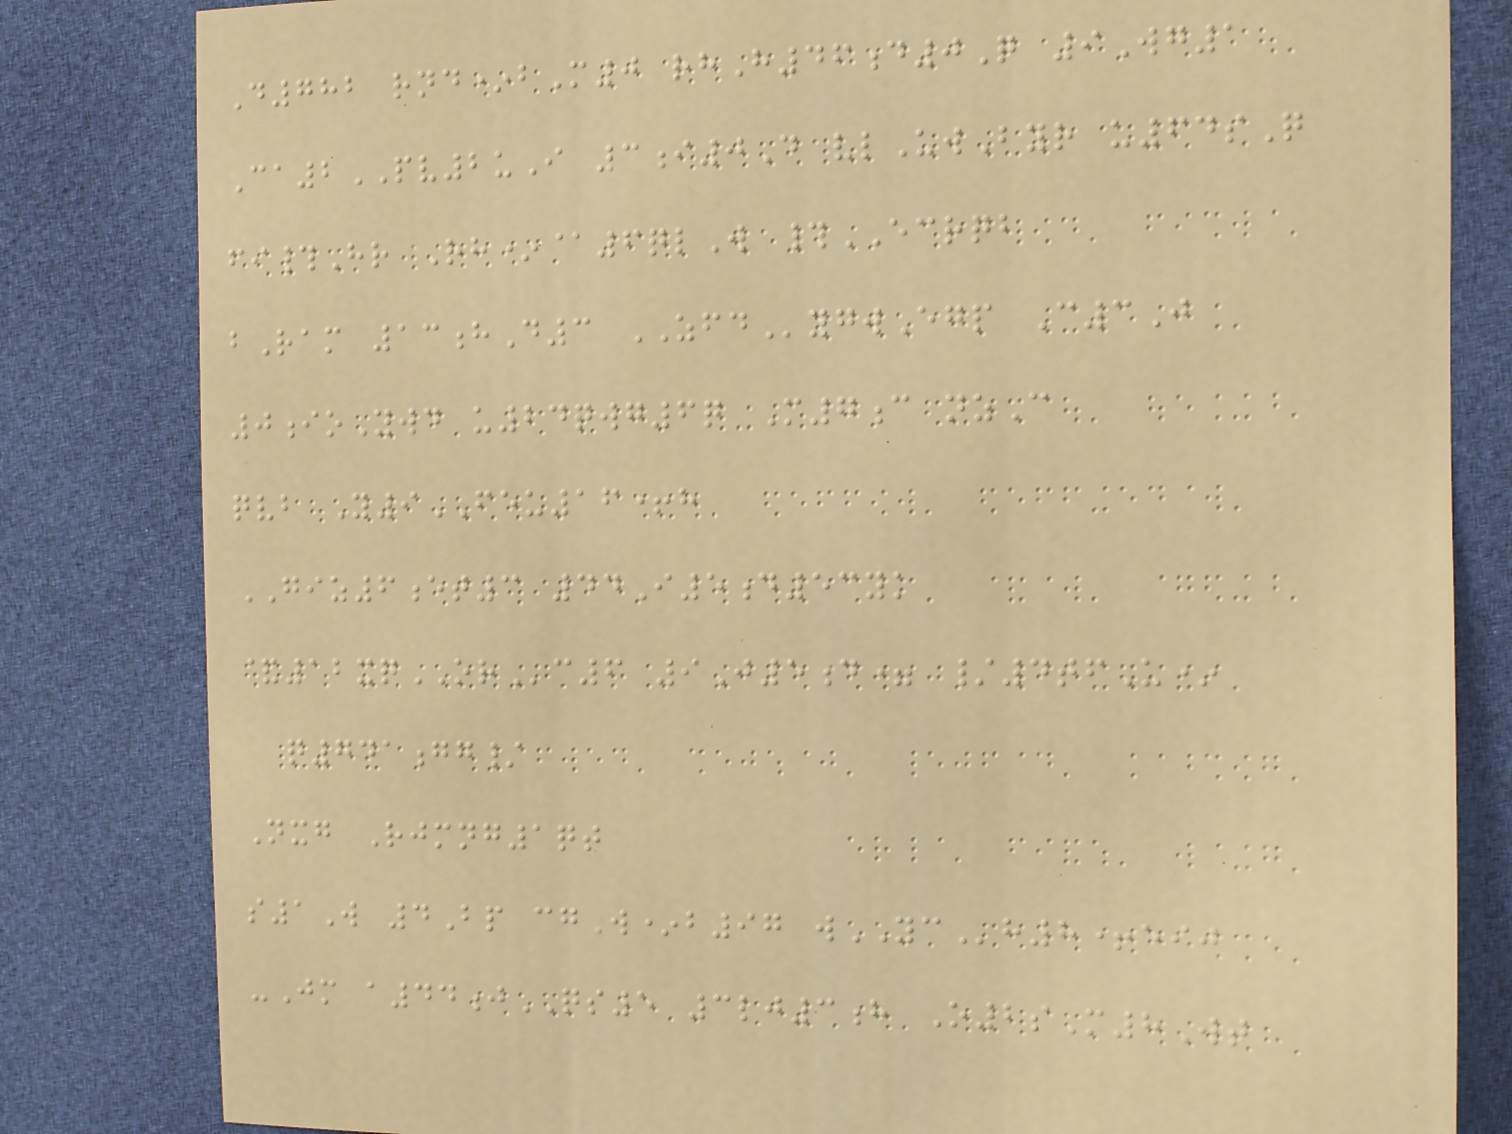D782 rnd*bM0 rhH46d0Q 9Wg1
Ca2PV2uI 3i0D vlUwByr u64sQ
fi#Hr Rh*@6qlW #ECRQB
bRam 13hD3 ZFDygwEgp C3J
0ioYwd u24qwg6q M7c nzC
qvb Y9FEU16+h
GIZ6et3 44I5d53yk
&12xqORc6 9J5d= /4tfU*
q741gg/
Nxg Rjmng1qt
s1W 4Bp cgW*b97 wYCh8+eij
-Jm a44jQS5 3lj3h O2sM8Wt
